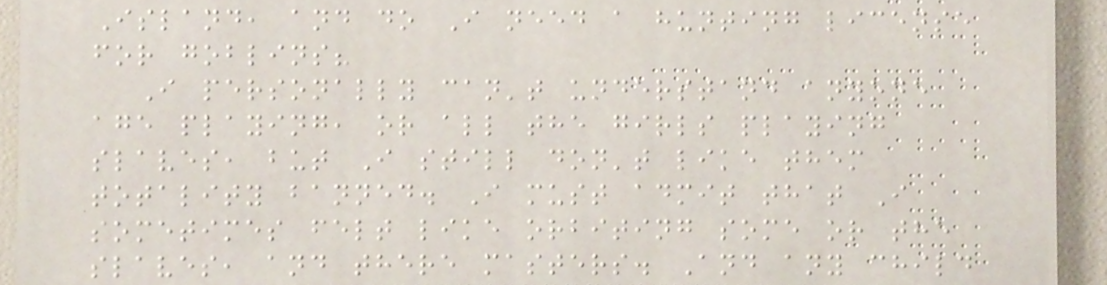Island, and do I need a hunting license
for goblins?
I personally can't understand anyone
age playing, or all the girls playing
slaves, but I still don't like them
totality banned. I must admit that I
sometimes felt like orbiting some or the
slaves, and there masters. And any child
